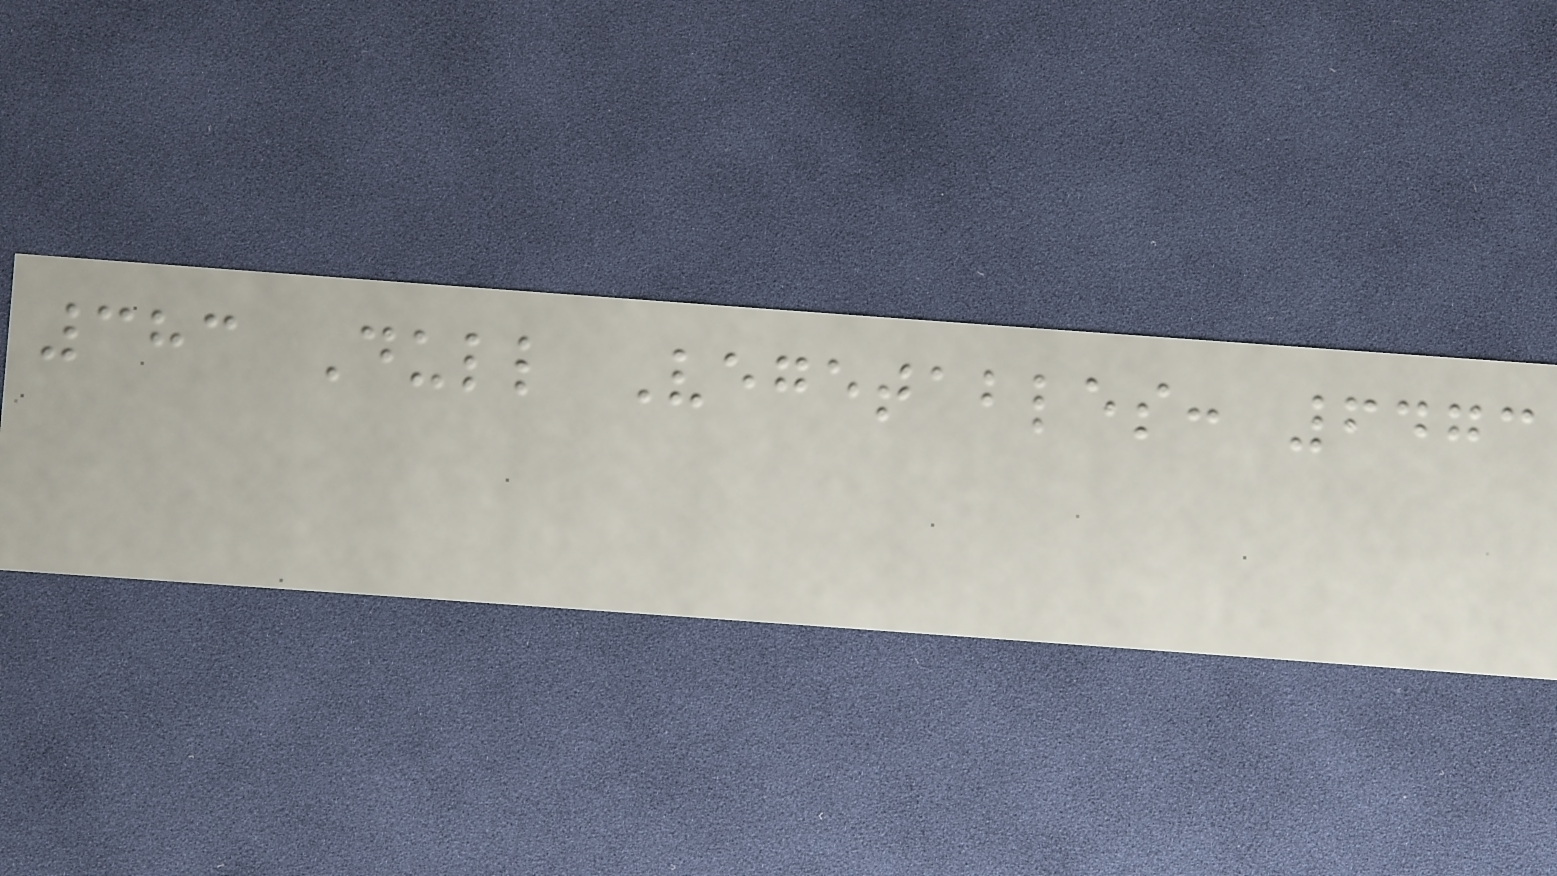383 Dull Vegetables: 6473
